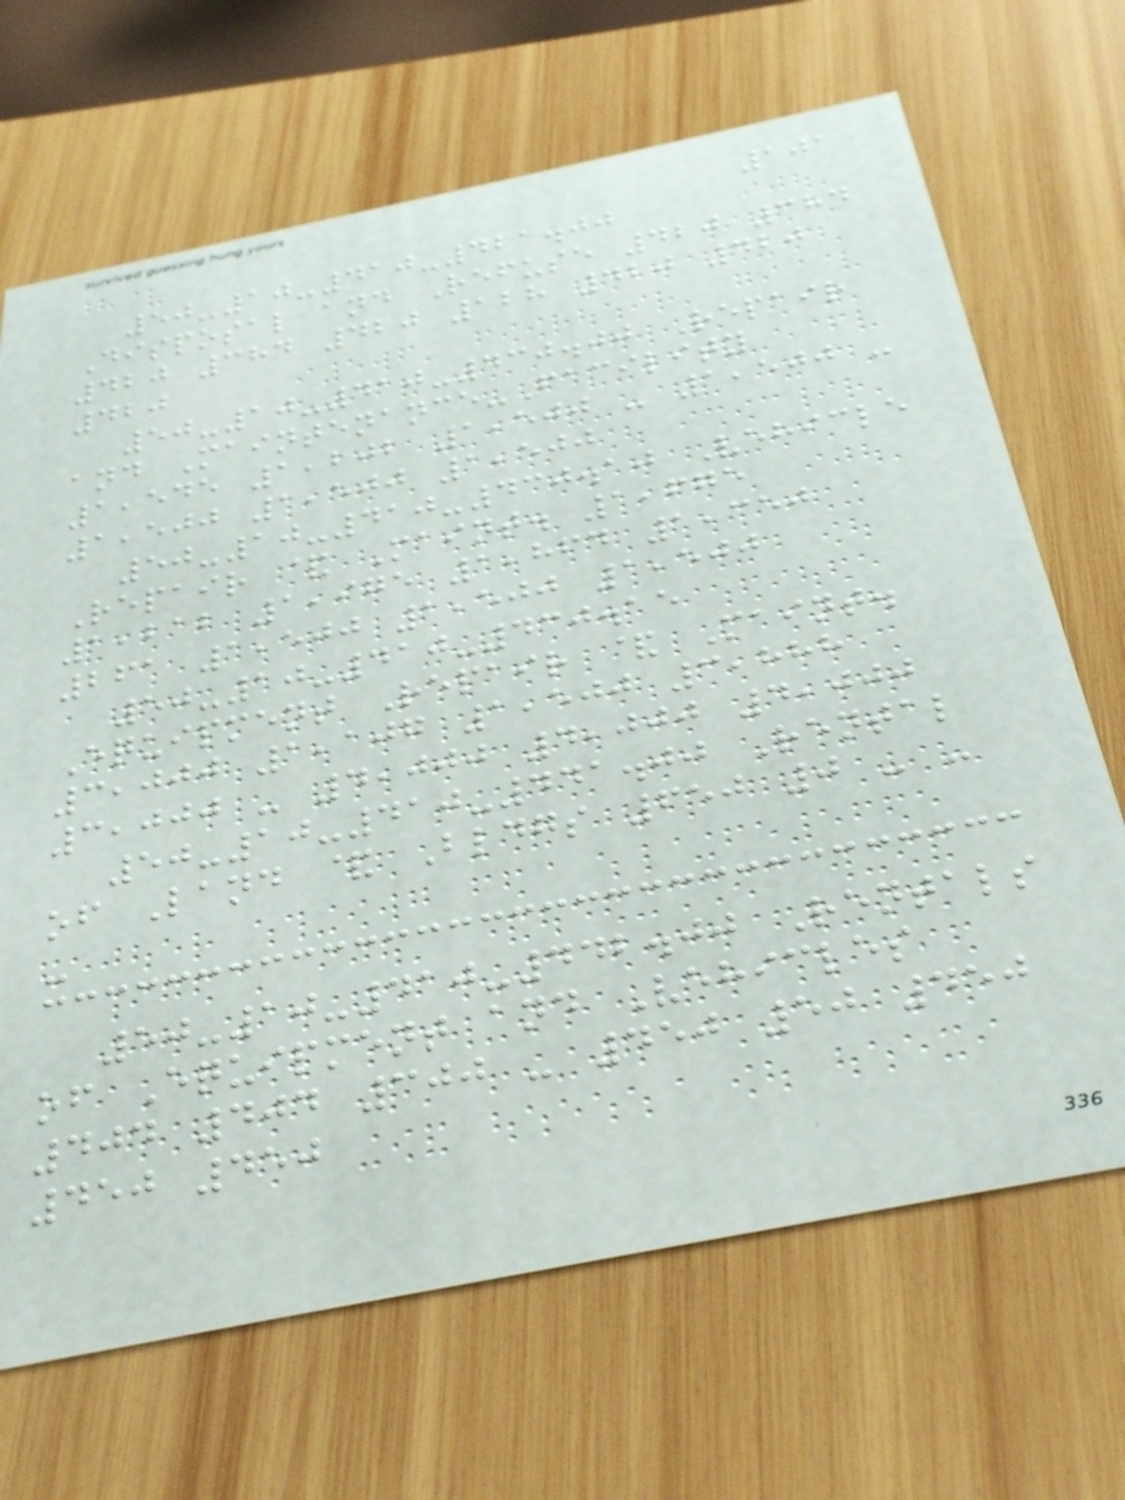101
50-10-410-421.00
Disposal and Refuse 420 384
420 384 420 128 420 420
420
50-10-410-430.00 Repair
and Maintenance-Facility
1,545 1,202 1,500 - 1,500 -
1,500 1,500 1,500
50-10-410-430.10 Vehicle
Repair & Maint. 1,675
1,212 1,975 1,864 1,350
261 1,500 1,500 1,500
50-10-410-430.15
Equipment Repair & Maint.
3,000 1,107 1,500 3,888
3,000 - 4,000 4,000 4,000
50-10-410-441.00 Rental
of Land & Bldgs 650 0 - -
-
50-10-410-442.00 Rentals
of Equipment and Vehicles
404 404 300 - 450 50 450
450 450
